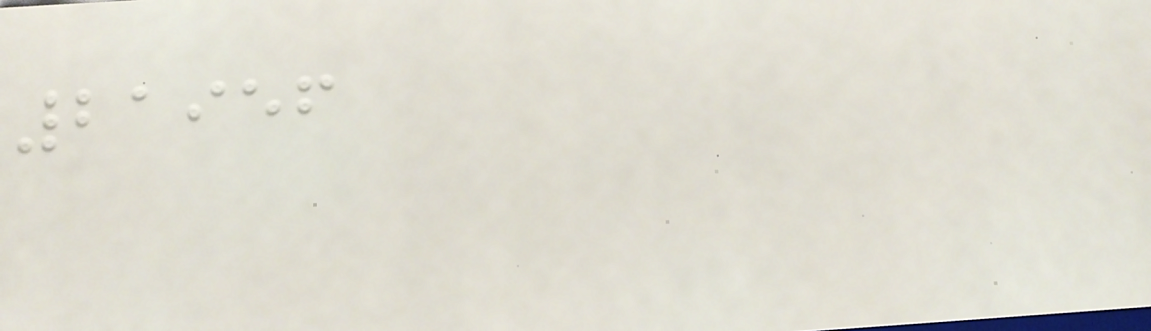21956
